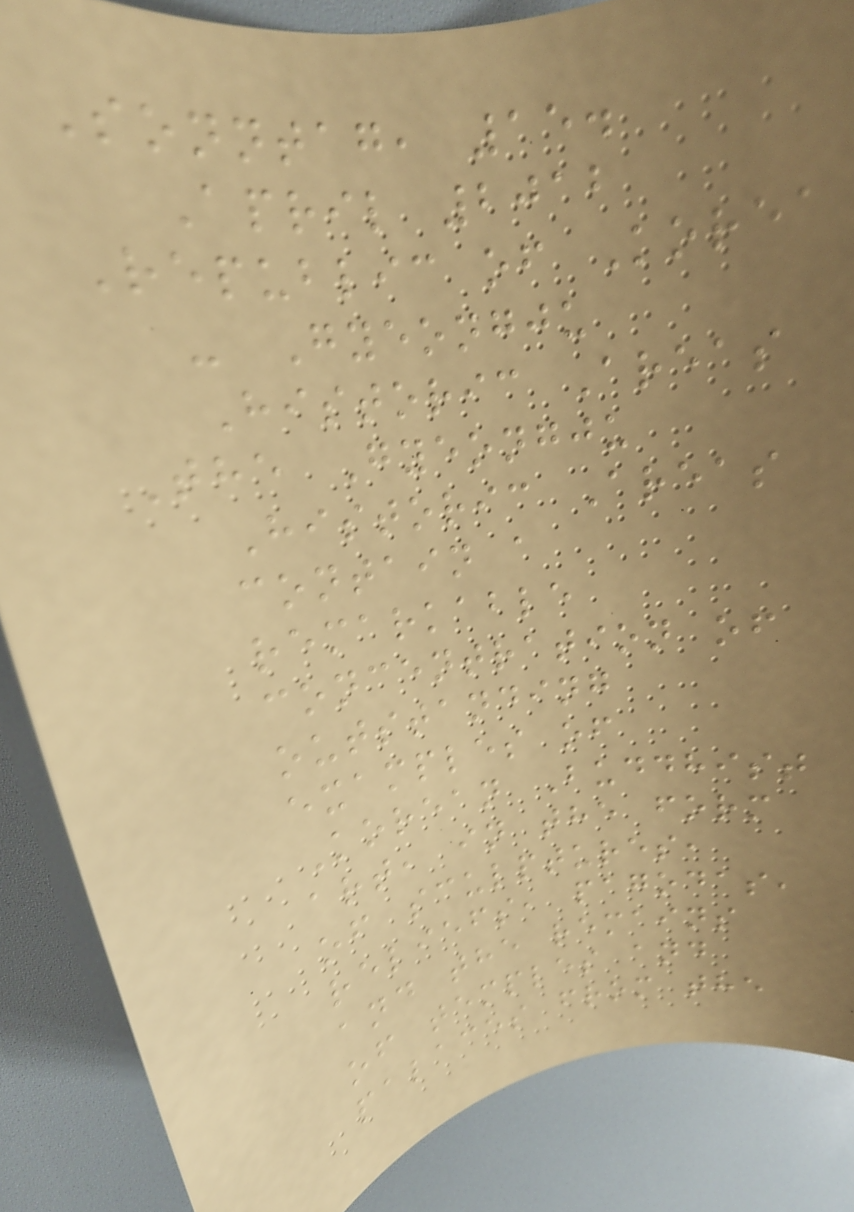Sonntag, 15.
April 2012
Republic of Korea
- Gyeongju
Historic Areas
The Gyeongju
Historic Areas
contain a
remarkable
concentration of
outstanding
examples of
Korean Buddhist
art, in the form
of sculptures,
reliefs, pagodas,
and the remains
of temples and
palaces from the
